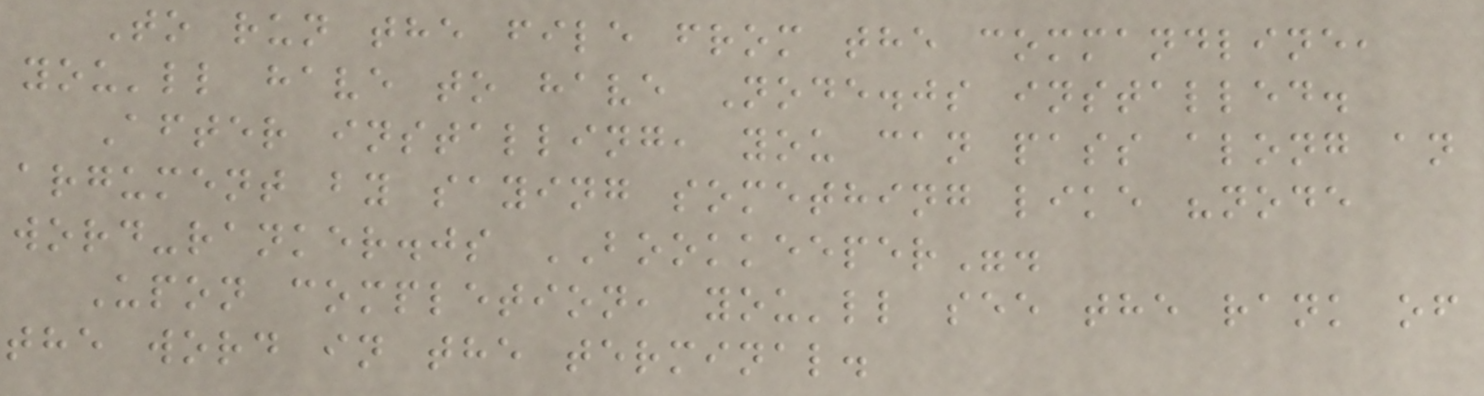To run the file from the commandline,
you'll have to have Node.js installed.
After installing, you can pass along an
argument by saying something like "node
word-ranker.js BOOKKEEPER".
Upon completion, you'll see the rank of
the word in the terminal.
